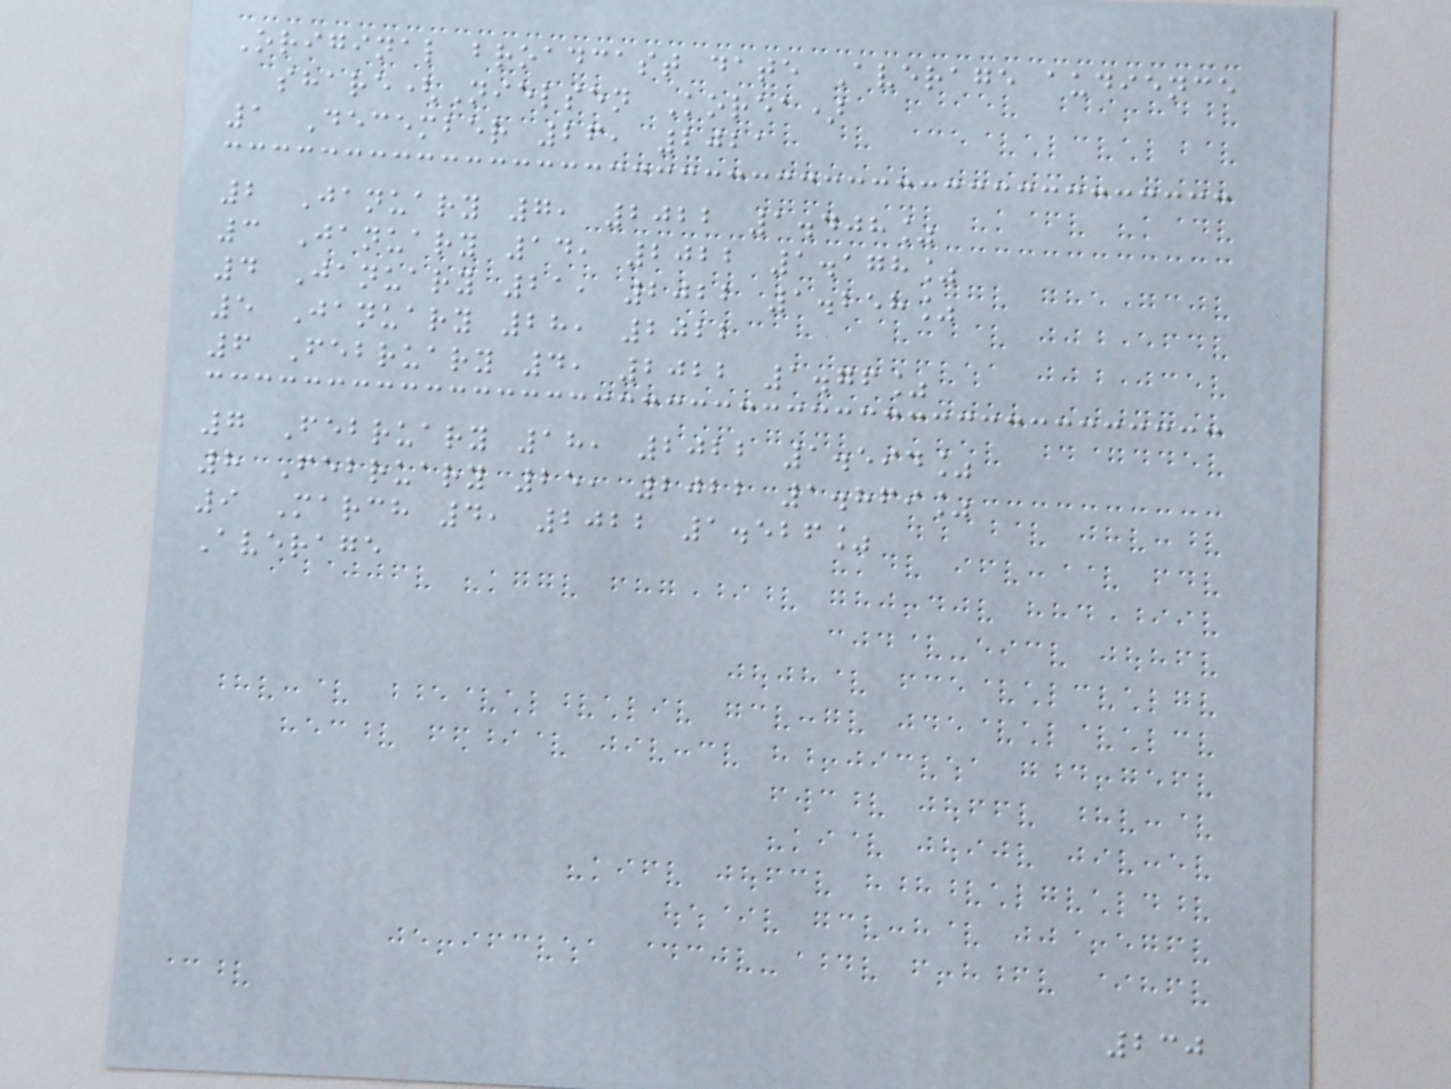Original broadcast date Average audience
share(Nielsen Korea)
1 December 26, 2021
2 January 7, 2022 1.408%
3 January 14, 2022 1.178%
4 January 21, 2022 1.258%
5 January 28, 2022
6 February 4, 2022 1.76%
7 February 18, 2022 1.594%
8 February 25, 2022 1.869%
9 March 4, 2022 1.526%
Average
230
